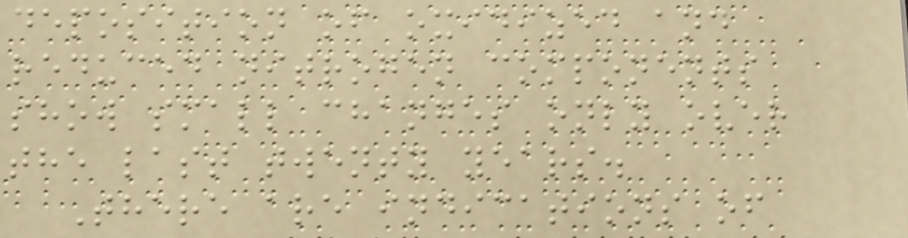deposition of oxidized and
reduced nitrogen components
show small changes only over
the last twenty years.
There are indications of
